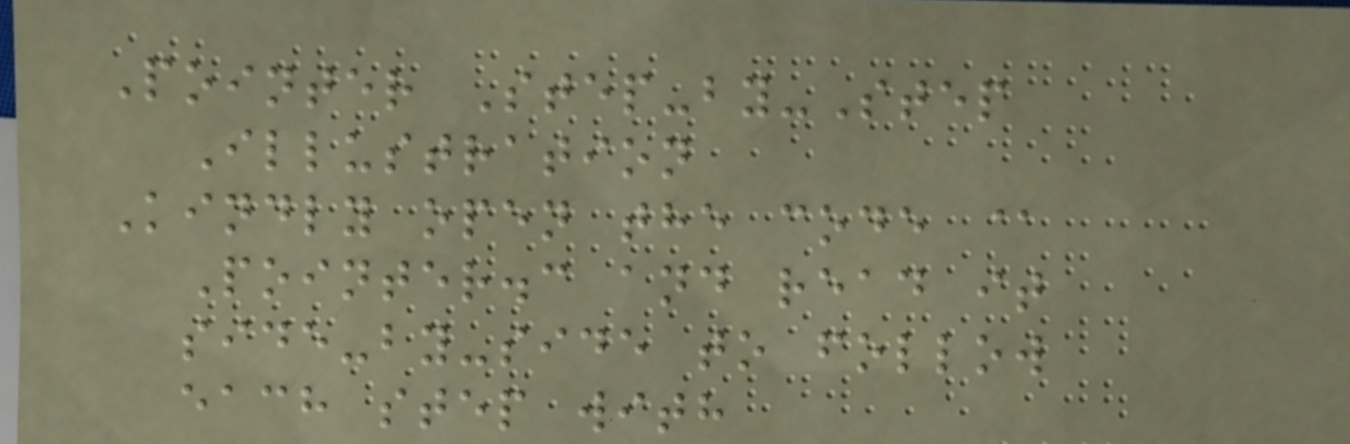Pointer Step-by-Step
Illustration
Kindly open the code @
Pointer.c and read it
side-by-side to follow
each step with
